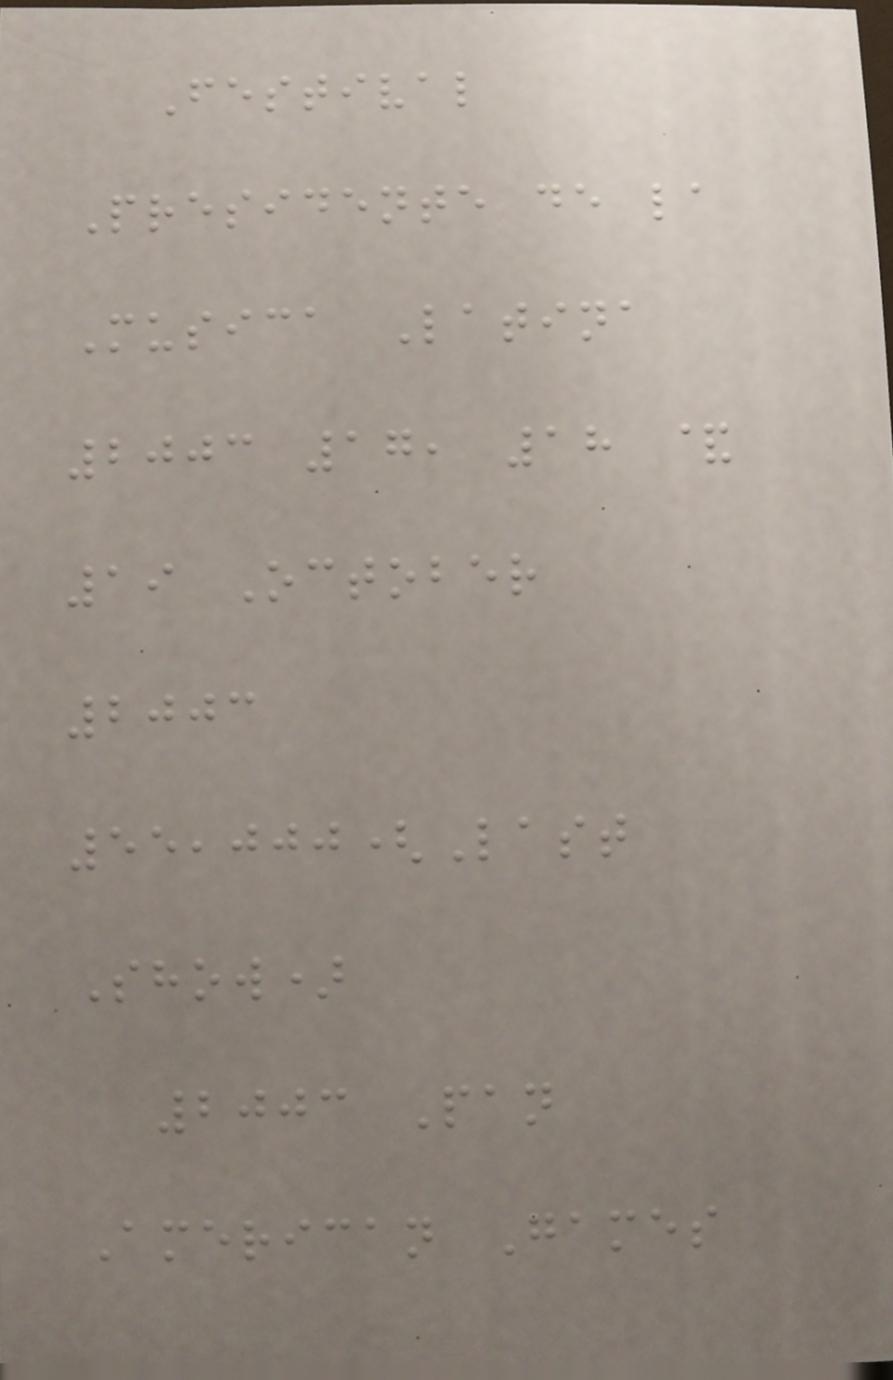Festival
Presidente de la
Musica Latina
2003 17, 18 &
19 October
2003
55,000(Last
Show)
2003 Pan
American Games
